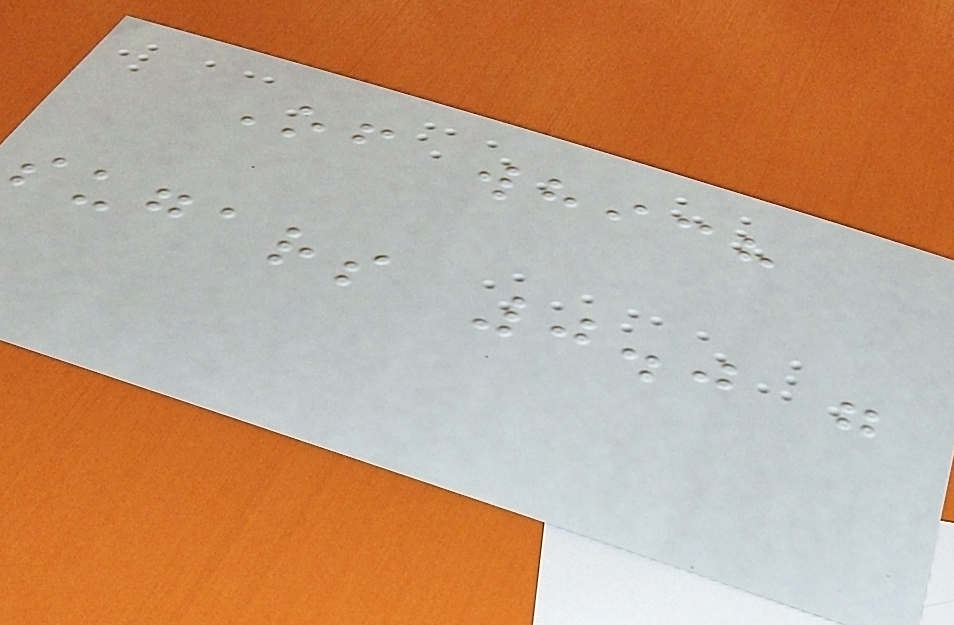Of which
sugars 0.0 g
